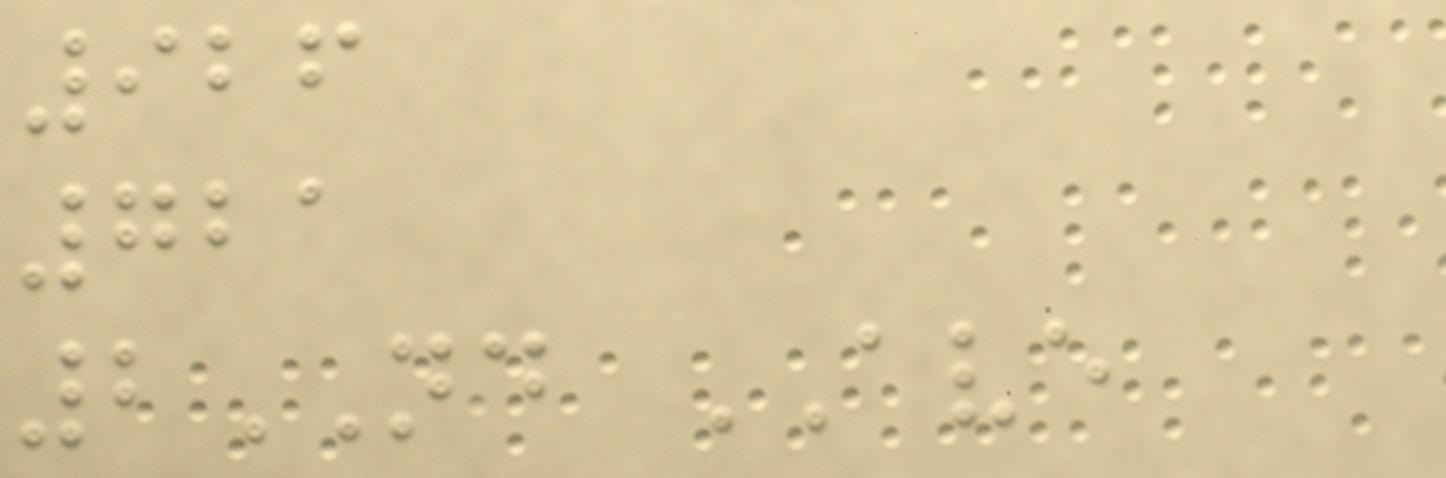926
721
2ND AVE
